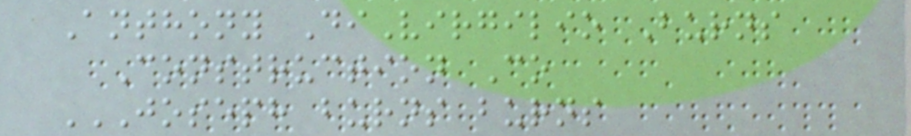Anthony DiVirgilio Burns
Construction Co
JOSEPH BURNS BURNS
